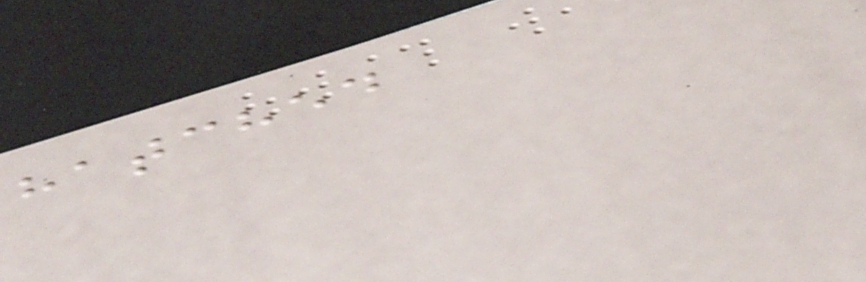hatched
